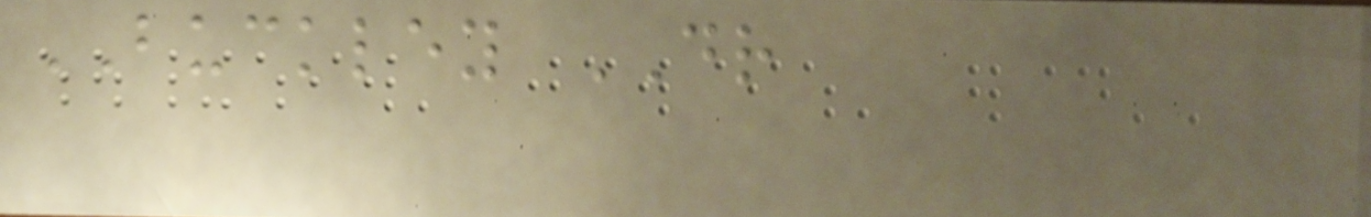BUCKLEY DR
